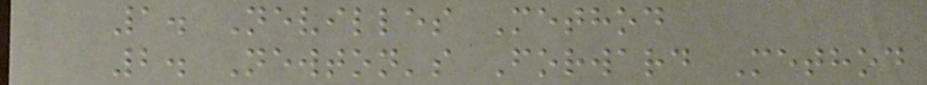1. Nevilles Method
2. Newton's Forward Method
